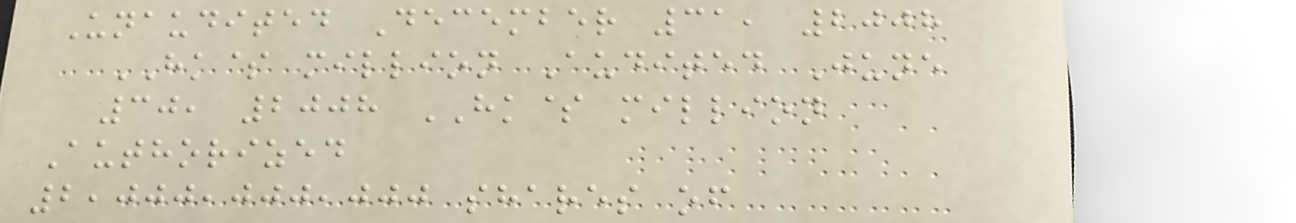Unaudited December 31, 2008
HK$ million Audited June
30, 2008 HK$ million
Authorized
2,000,000,000 shares of
